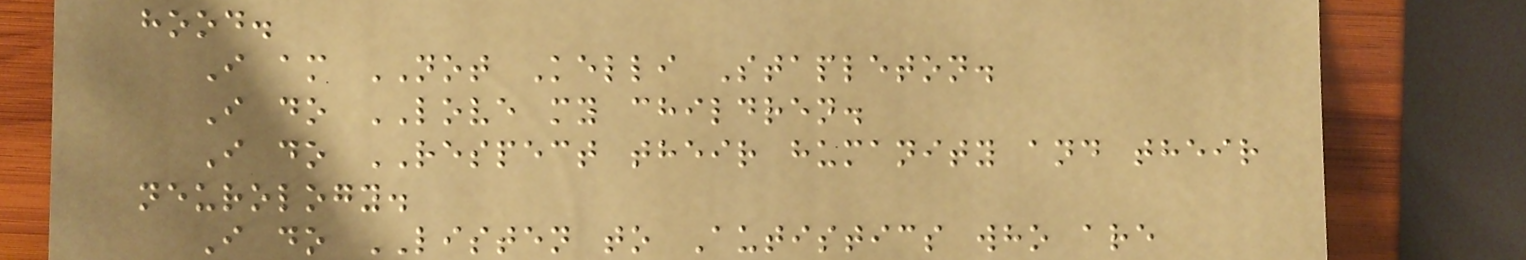hood.
I am NOT Kelli Stapleton.
I do LOVE my children.
I do RESPECT their humanity and their
neurology.
I do LISTEN to Autistics who are
